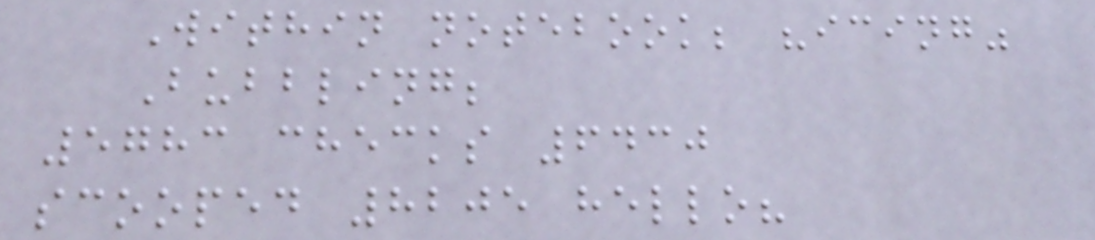Within notebook; "icing"
Bubbling;
5783 checks 6430
scooped 8205 hello?
